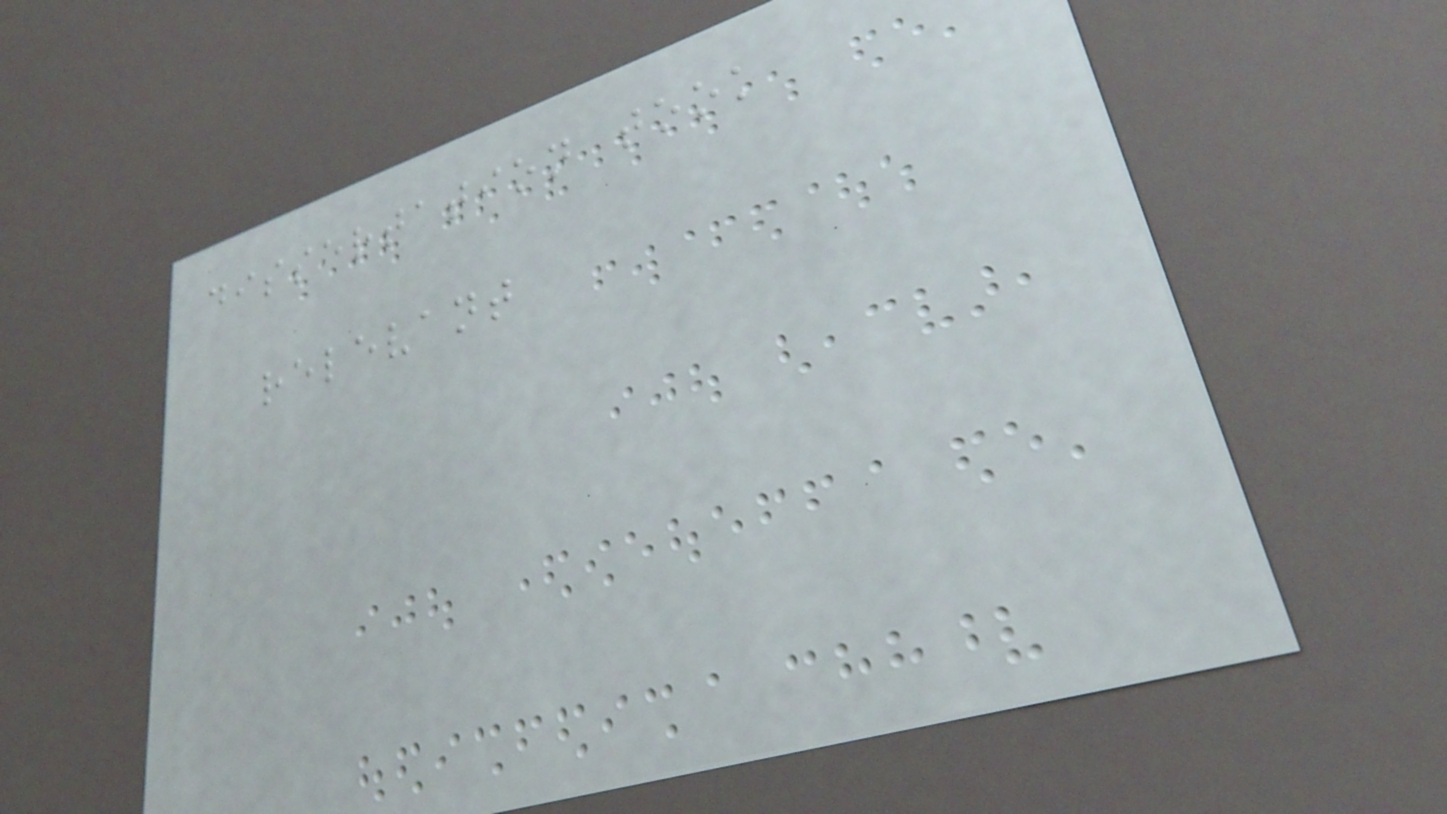dissertation took
relevant
